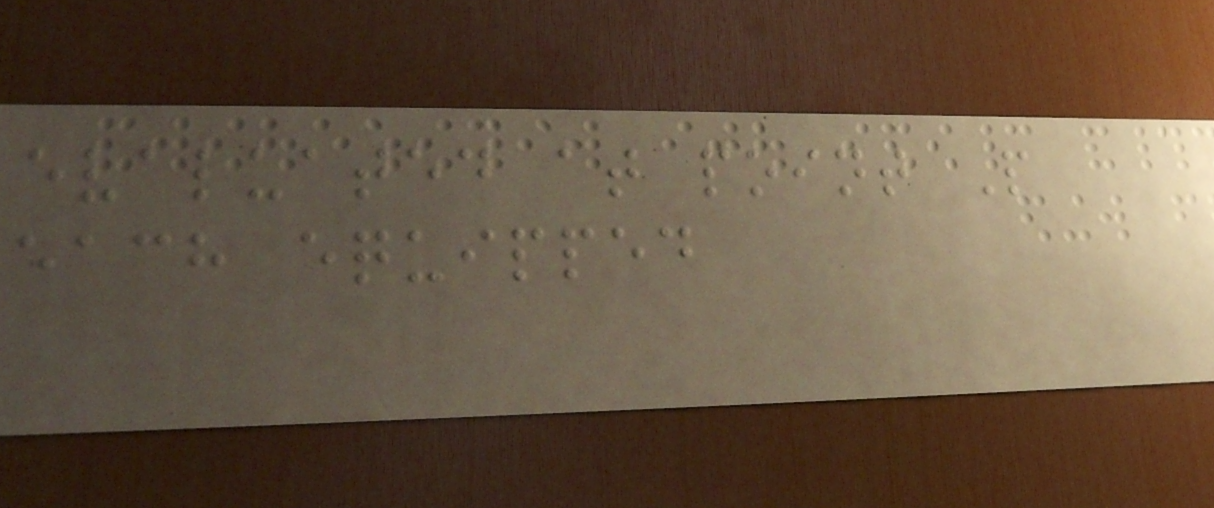evaluated at point P
each equipped
